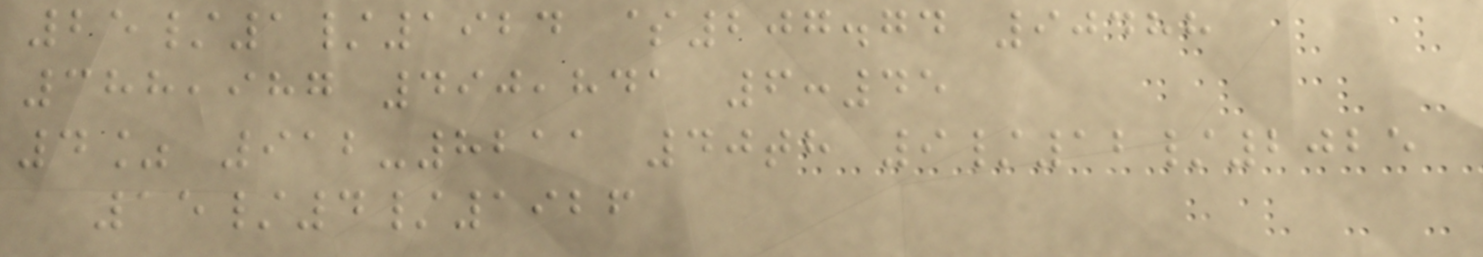25/1/1924 $207.74 90488
388,987 490,841 6:45
4% 912-8211 40th 9/12/2025
15/4/1926
